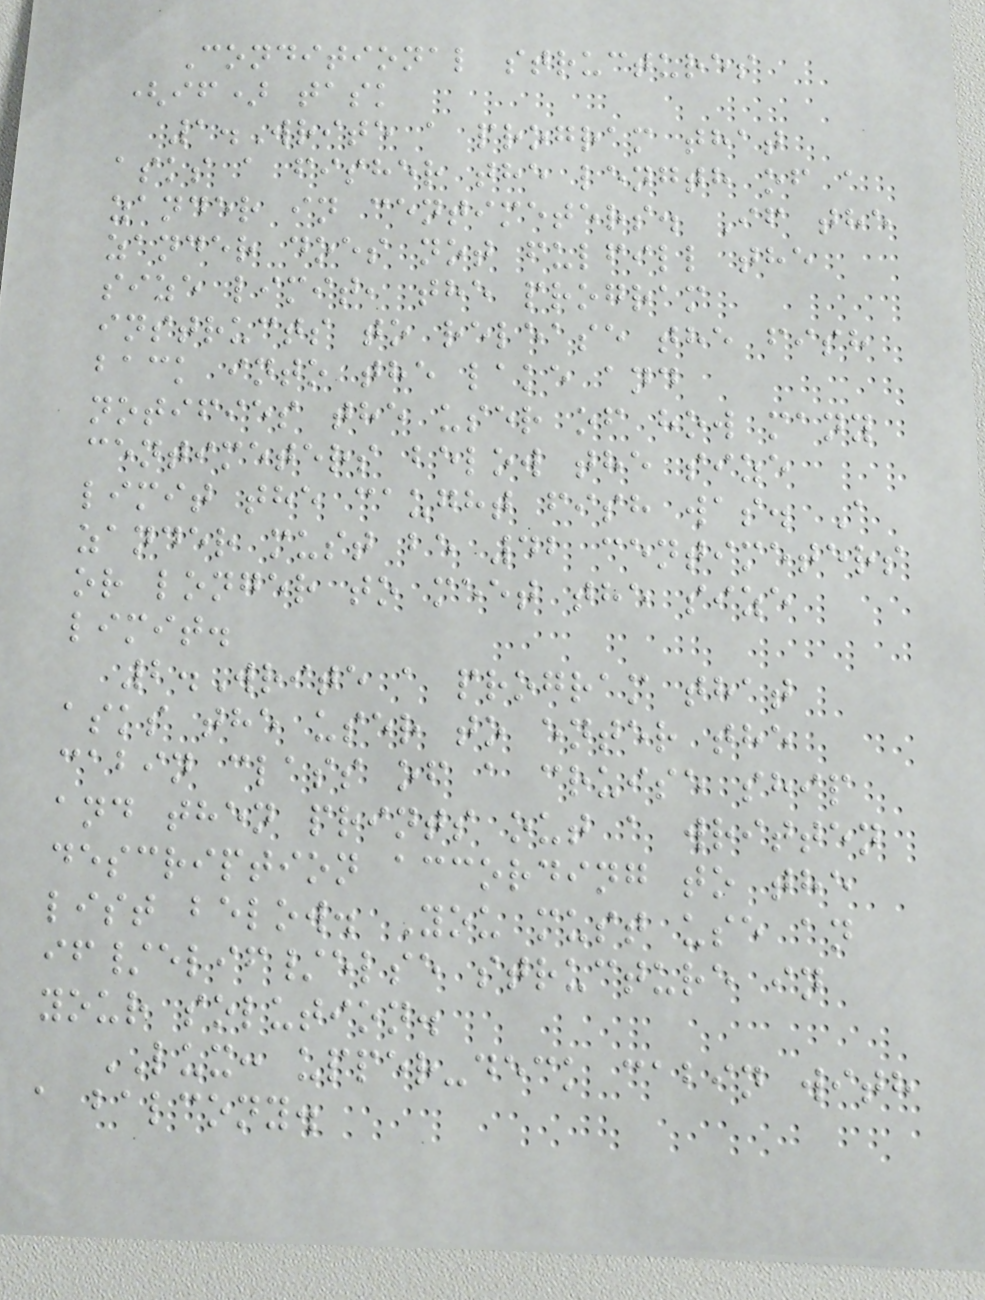Conditional structures
(if) task
1.Write a program that
asks a fisher the length of a
zander in centimeters. If the
zander does not fulfill the
size limit, the program
instructs to release the fish
back into the lake and
notifies the user of how many
centimeters below the size
limit the caught fish was. A
zander must be 42 centimeters
or longer to meet the size
limit.
2.Write a program that
asks the user to enter the
cabin class of a cruise ship
and then prints out a written
description according to the
list below. You must use an
if/elif/else structure in
your solution.
LUX: upper-deck cabin with
a balcony.
